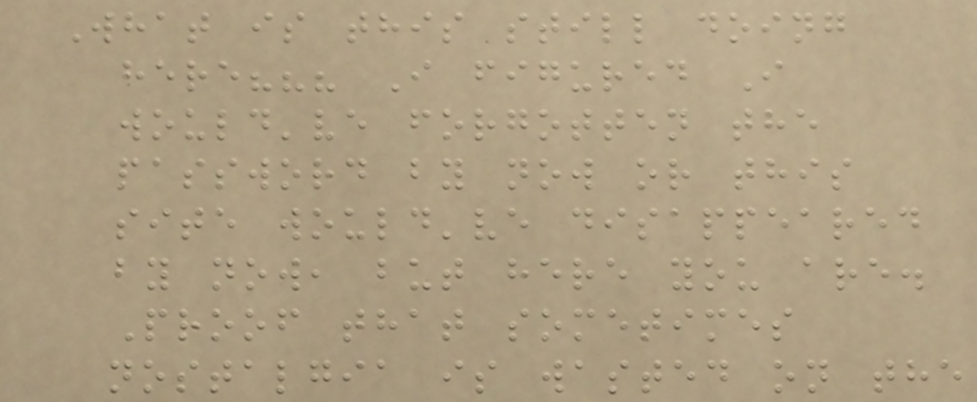What is this still doing
here??? I figured I
would've forgotten the
password by now or this
site would've disappeared
by now, but here you are.
Proof that sometimes
nostalgia is wasted on the
